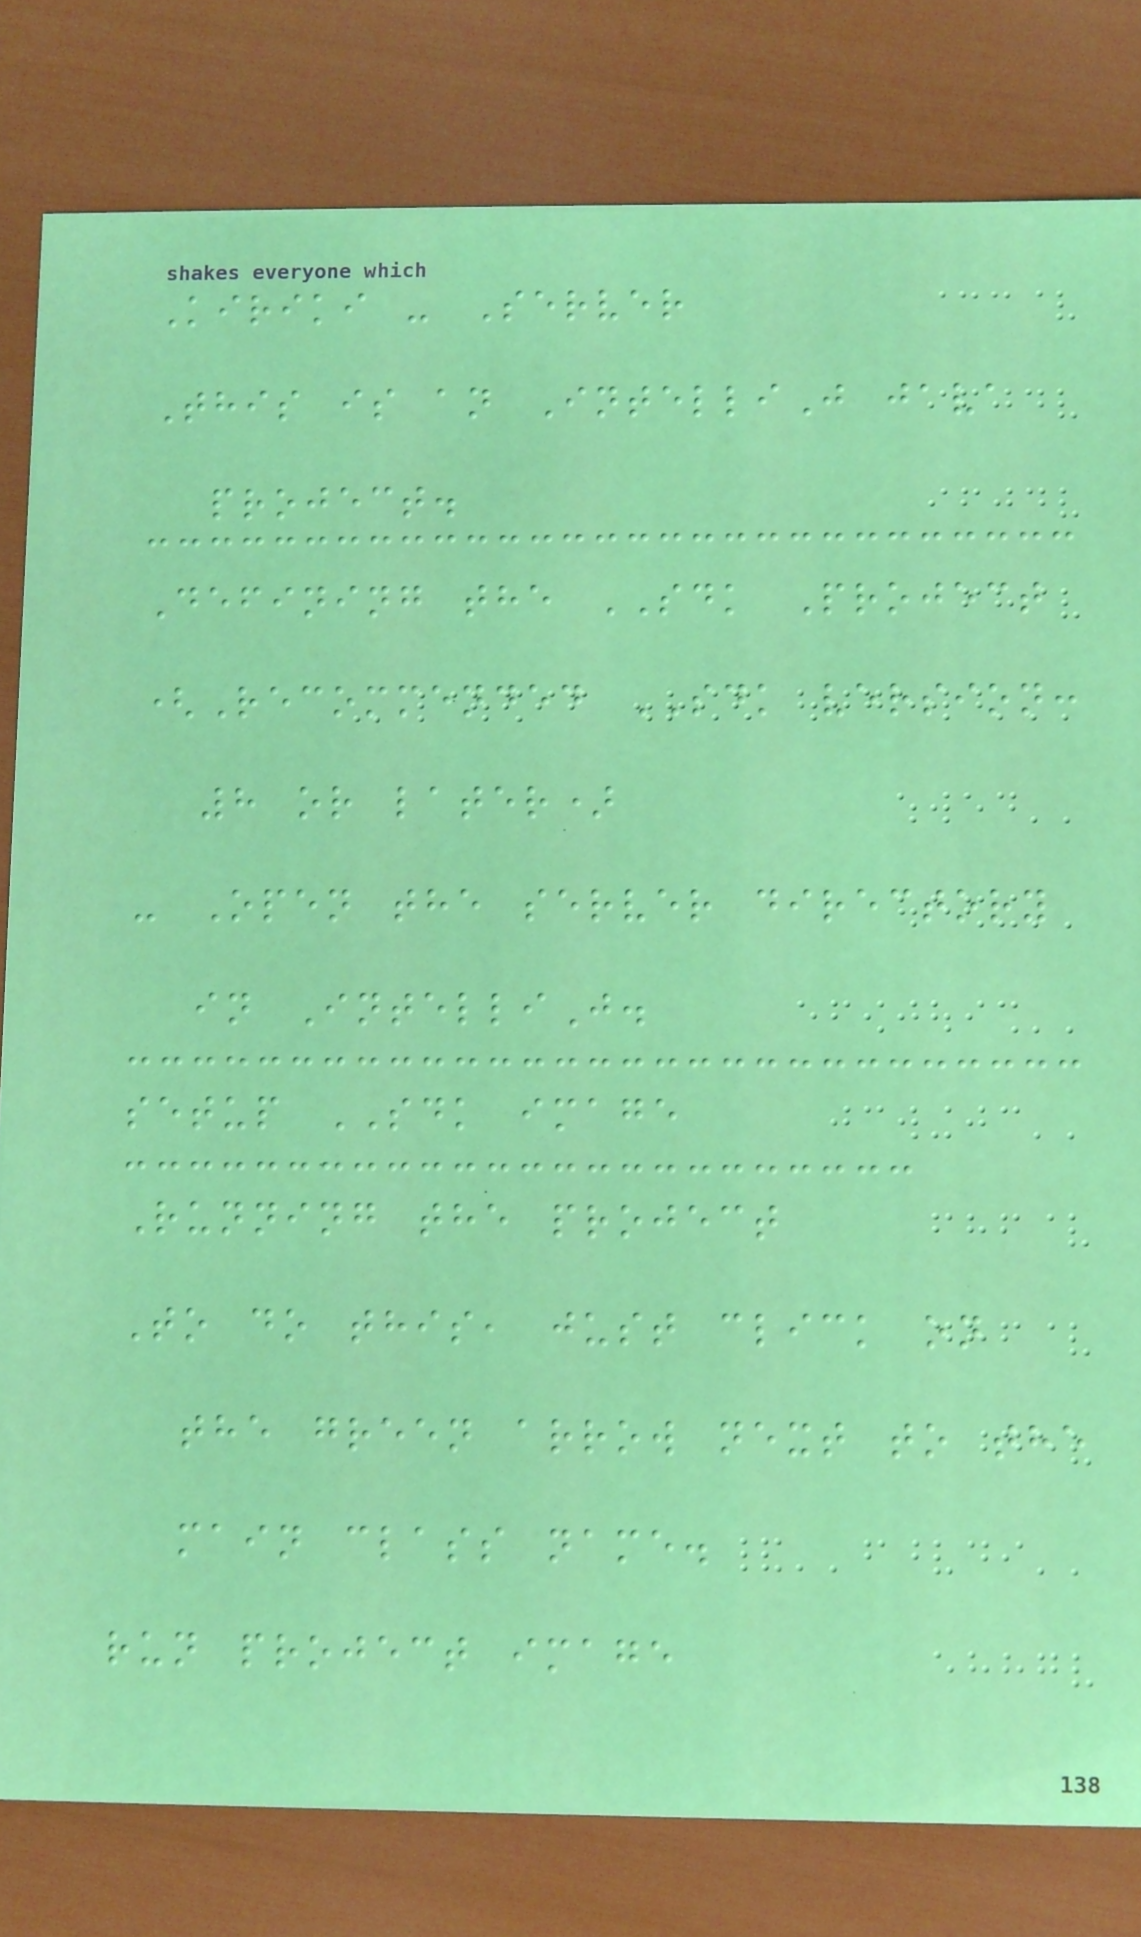Kiriki - Server
This is an IntelliJ java
project.
Defining the SDK Project
(Recommended SDK version:
8 or later)
- Open the server directory
in IntelliJ.
setup SDK image
Running the project
To do this, just click on
the green arrow next to the
main class name.
run project image
